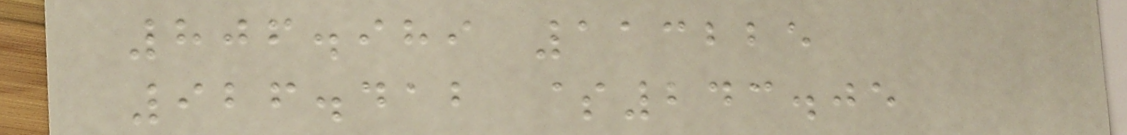806.989 113225
926.412 $243.05
